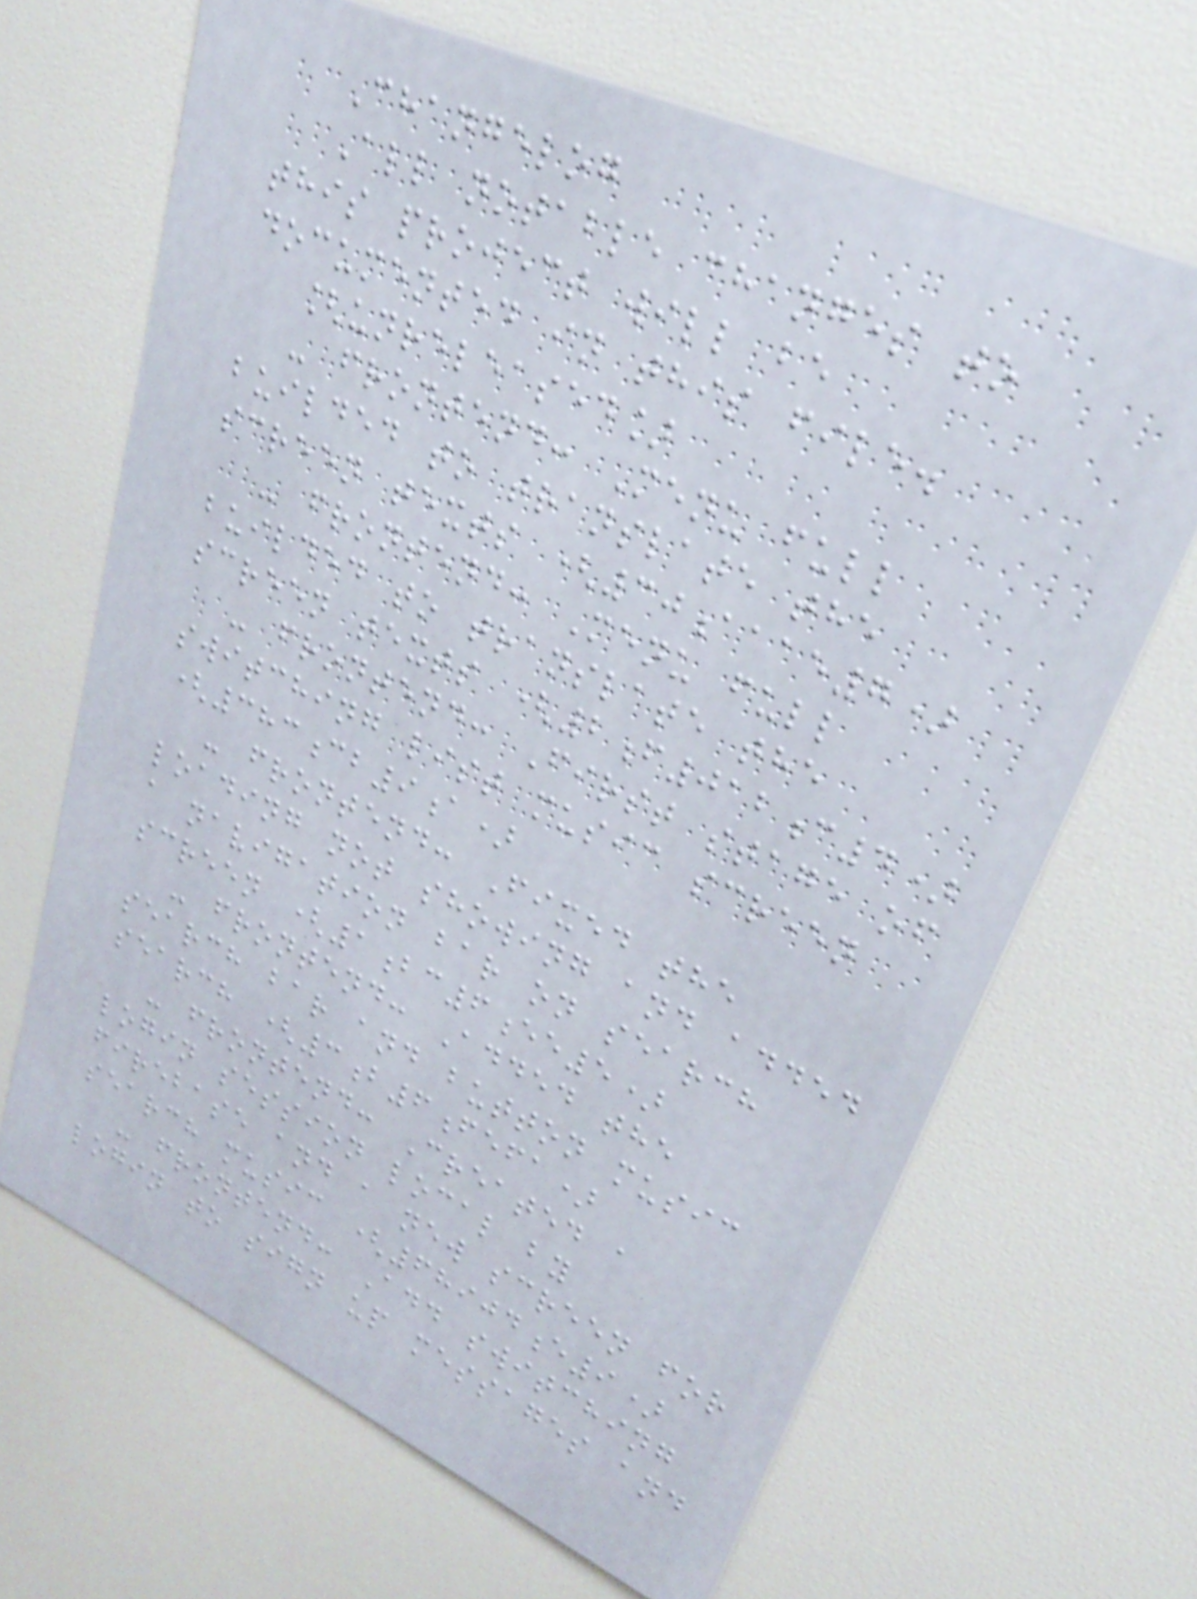Changelog
All notable changes to
this project will be
documented in this file.
[unreleased]
- frontend: Menu full
builded to translate the
screen texts (30aaae7)
- frontend: Menu full
builded to translate the
screen texts (2f012c4)
- frontend: First stage of
switching list music screen
(383cb9a)
- frontend: Fixed the
loading not showing and added
a navigation bar on search
screen (1bc6ee5)
- frontend: Added the
search bar and button music
search (3b6fefa)
- frontend: Created a
login session local by
firebase and a new screen for
search music (68904e9)
- frontend: Add switching
login to sign up messages and
